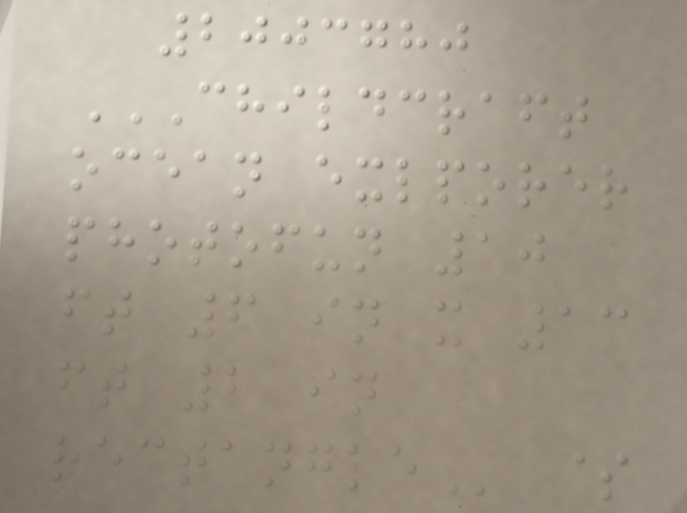2003780
CHILDCRAFT
OCEAN EXLPORER
PHOTOFUN 10
FT 6 IN X 13
FT 2 IN
RECTANGLE $
